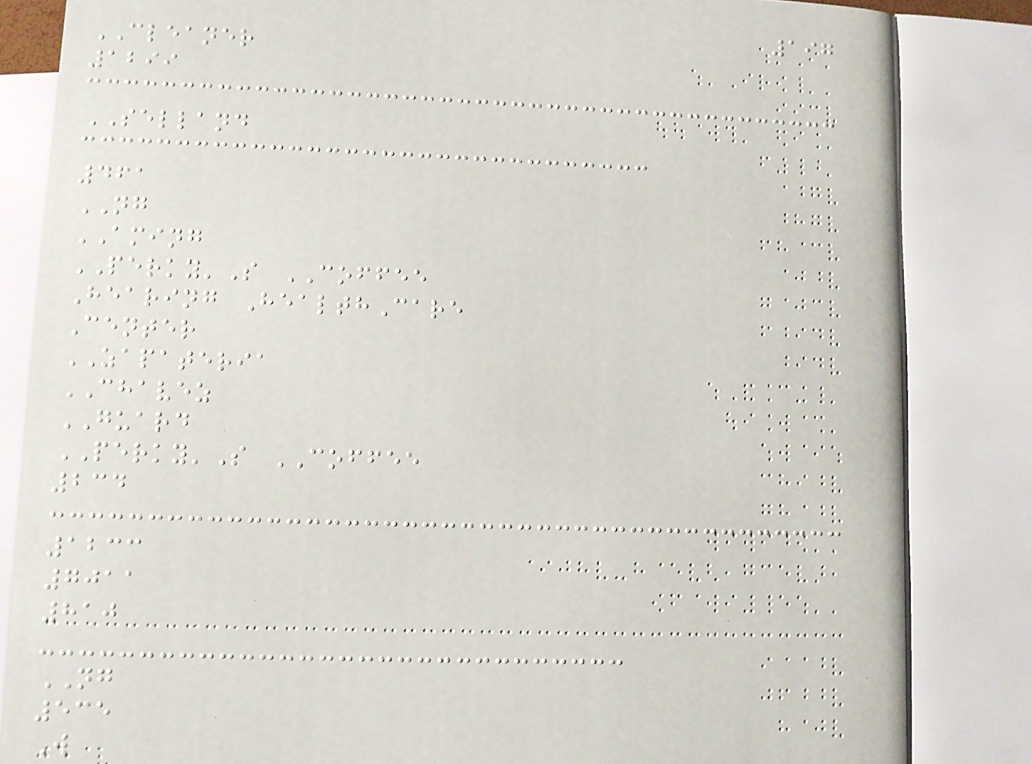197
CLEANER
1299
SELLAND
461
NG
AMING
PERKY'S COFFEE
Hearing HealthCare
Center
ZAPATERIA
CHAVEZ
GUARD
PERKY'S COFFEE
234
1233
7011
810
NG
535
W
